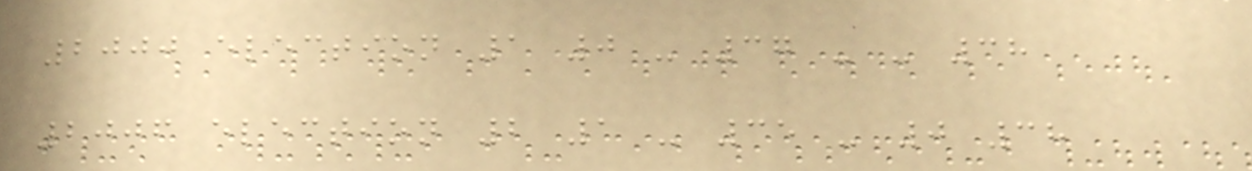2000 election 1 0 - 37 - - 38
2006 election 2 1 - 35 - 0 38
